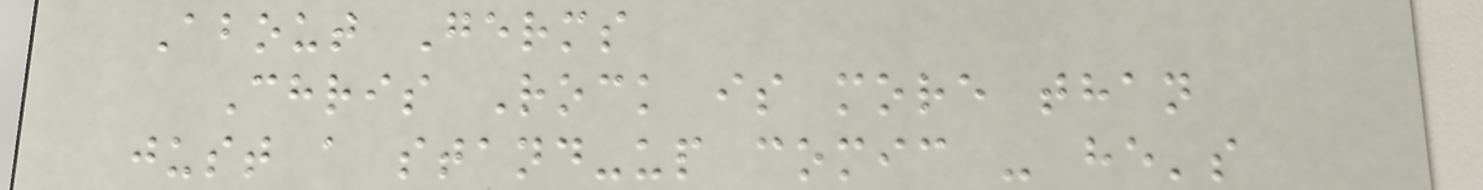About Germs
Chris Rock is more than
just a stand-up comic - he's
